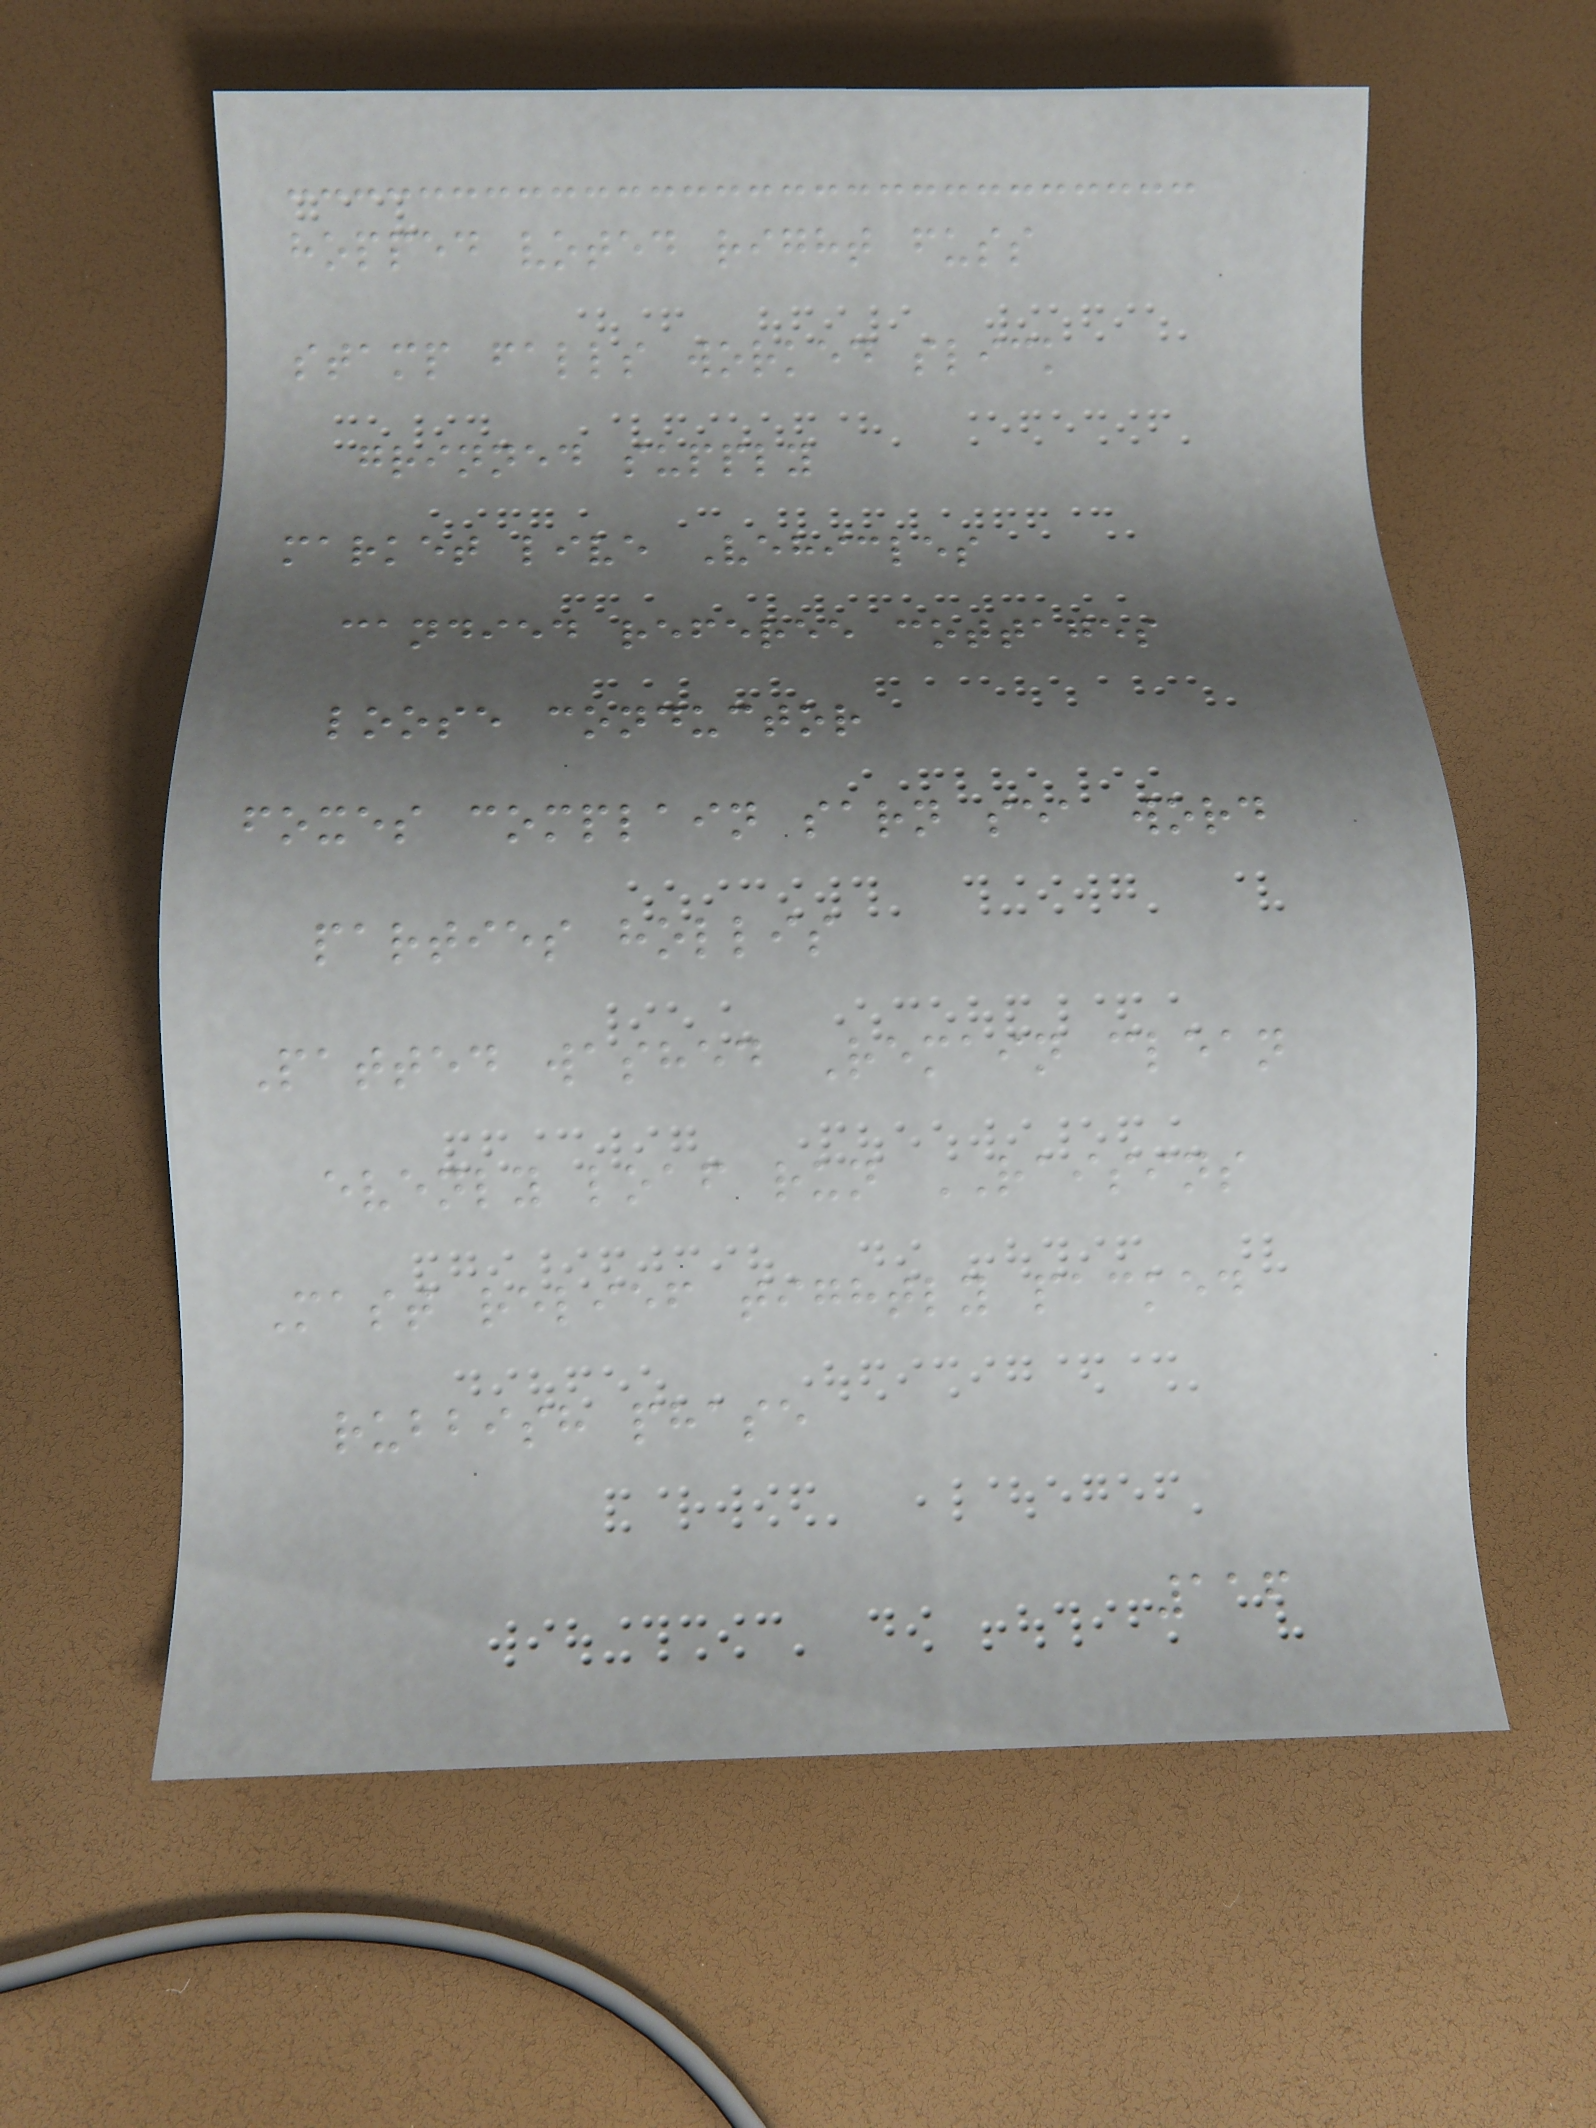hopped voted right fuss
stamp falls worked slick
grinned supply
market live Vehicles
candied referee cottages
loose conductor
foxes complain sarn sea word
parties hollis
Patted washed Remain clean
evenly loaf run RAISINS
Mast relief tightly packed
rubbish phase
116
